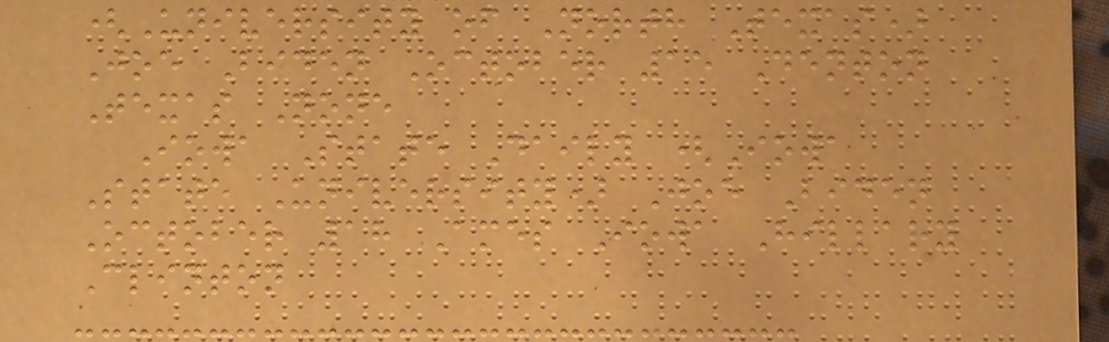(University of North Texas)
Joe Biden October 15 Denton
Texas None
Iowa State Daily (Iowa
State University) Joe Biden
October 18 Ames Iowa Hillary
Clinton
